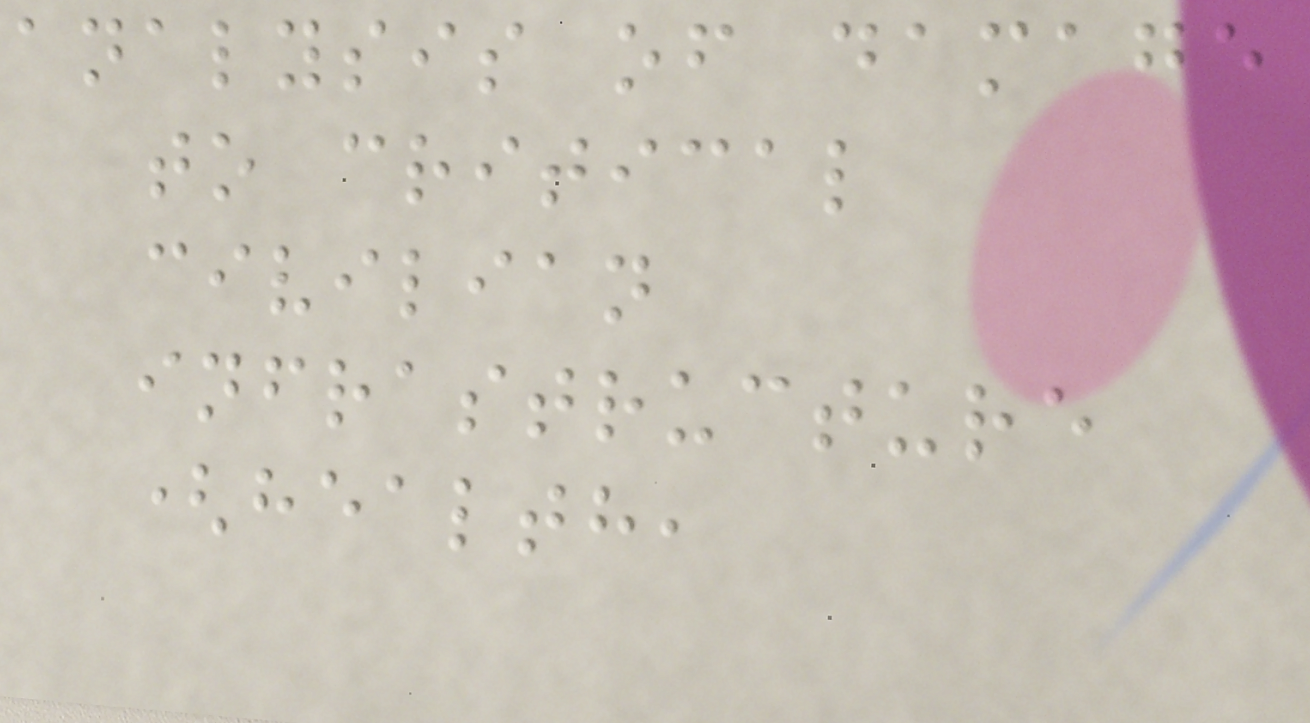analysis of damage
to critical
civilian
infrastructure
(health,
